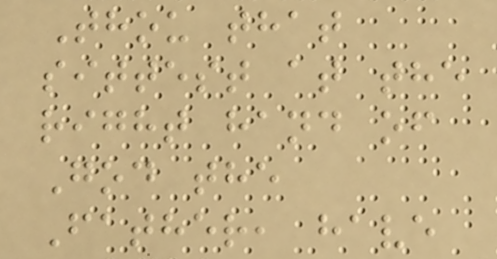Thou that
sittest at the
right hand of
God the
Father, have
